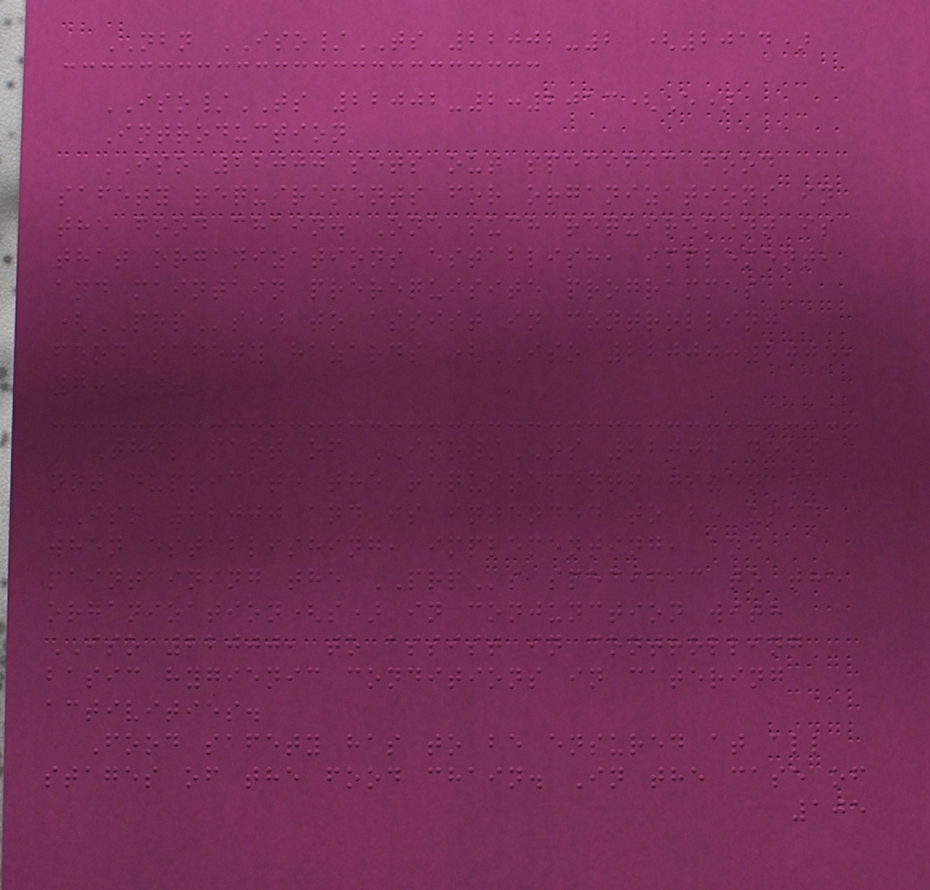NBN ISO/TS 22002-2 (2014)
ISO/TS 22002-2:2013(E)
Introduction
ISO 22000 sets out specific food
safety requirements for organizations in
the food chain. One such requirement is
that organizations establish, implement,
and maintain prerequisite programmes
(PRPs) to assist in controlling
food safety hazards (ISO 22000:2005,
7.5).
This part of ISO/TS 22002 does
not duplicate the requirements given in
ISO 22000 and is intended to be used
when establishing, implementing, and
maintaining the PRPs specific to the
organization(s) in conjunction with
ISO 22000, to assist in controlling
basic hygienic conditions in catering
activities.
Food safety has to be ensured at all
stages of the food chain. In the case of
105
